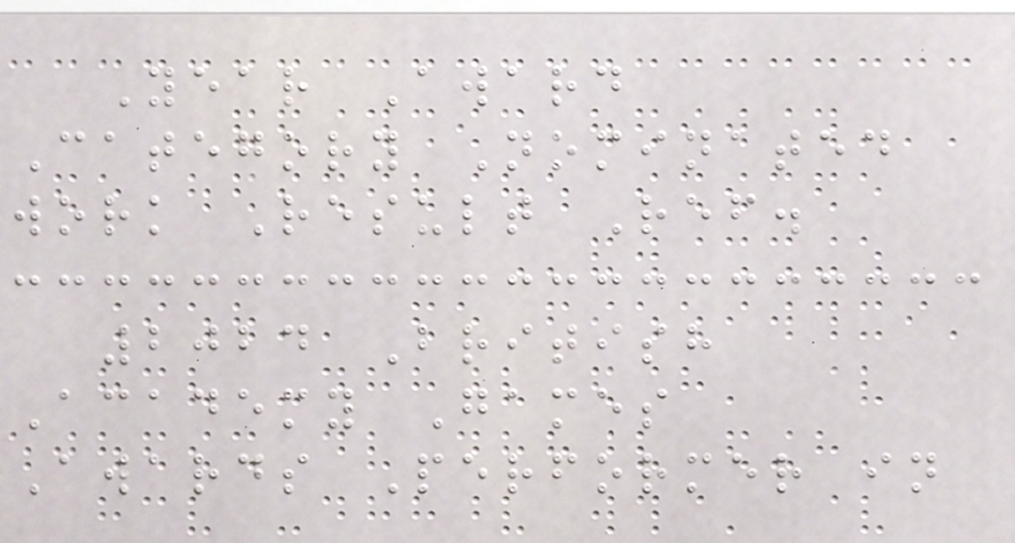Year Award
Category Nominated
work Result Ref.
2024 British
Academy Games
Awards Performer in
